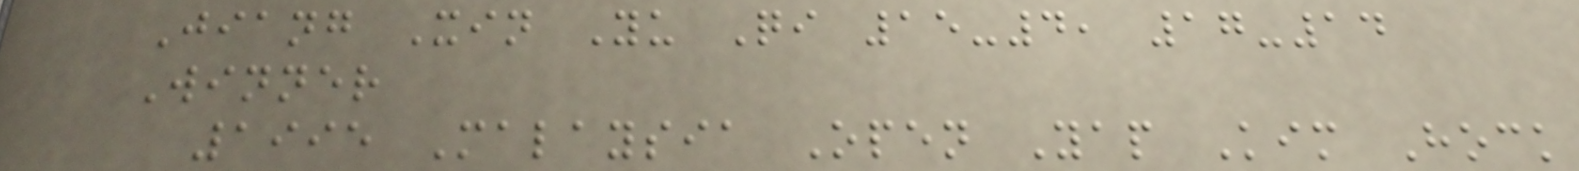Jiang Xin Yu Qi 15-4, 17-14
Winner
1995 Malaysia Open Yap Kim Hock
